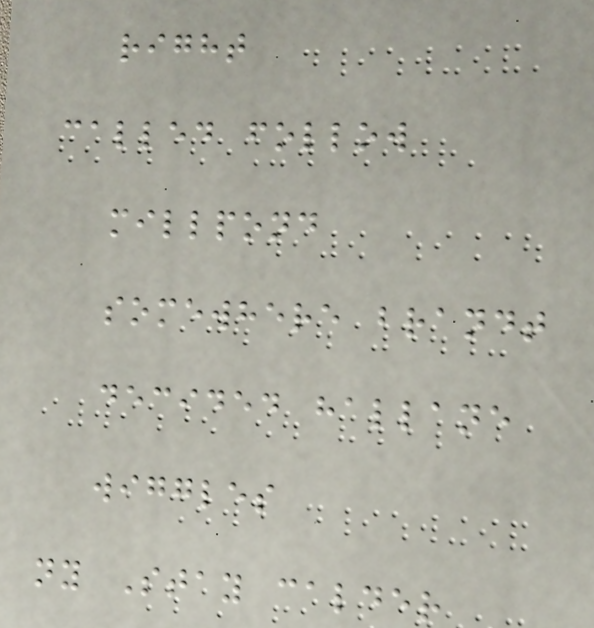right
called follow
millpond
somewhere brandt
decided hallane
wiggles
ny Stay calder
